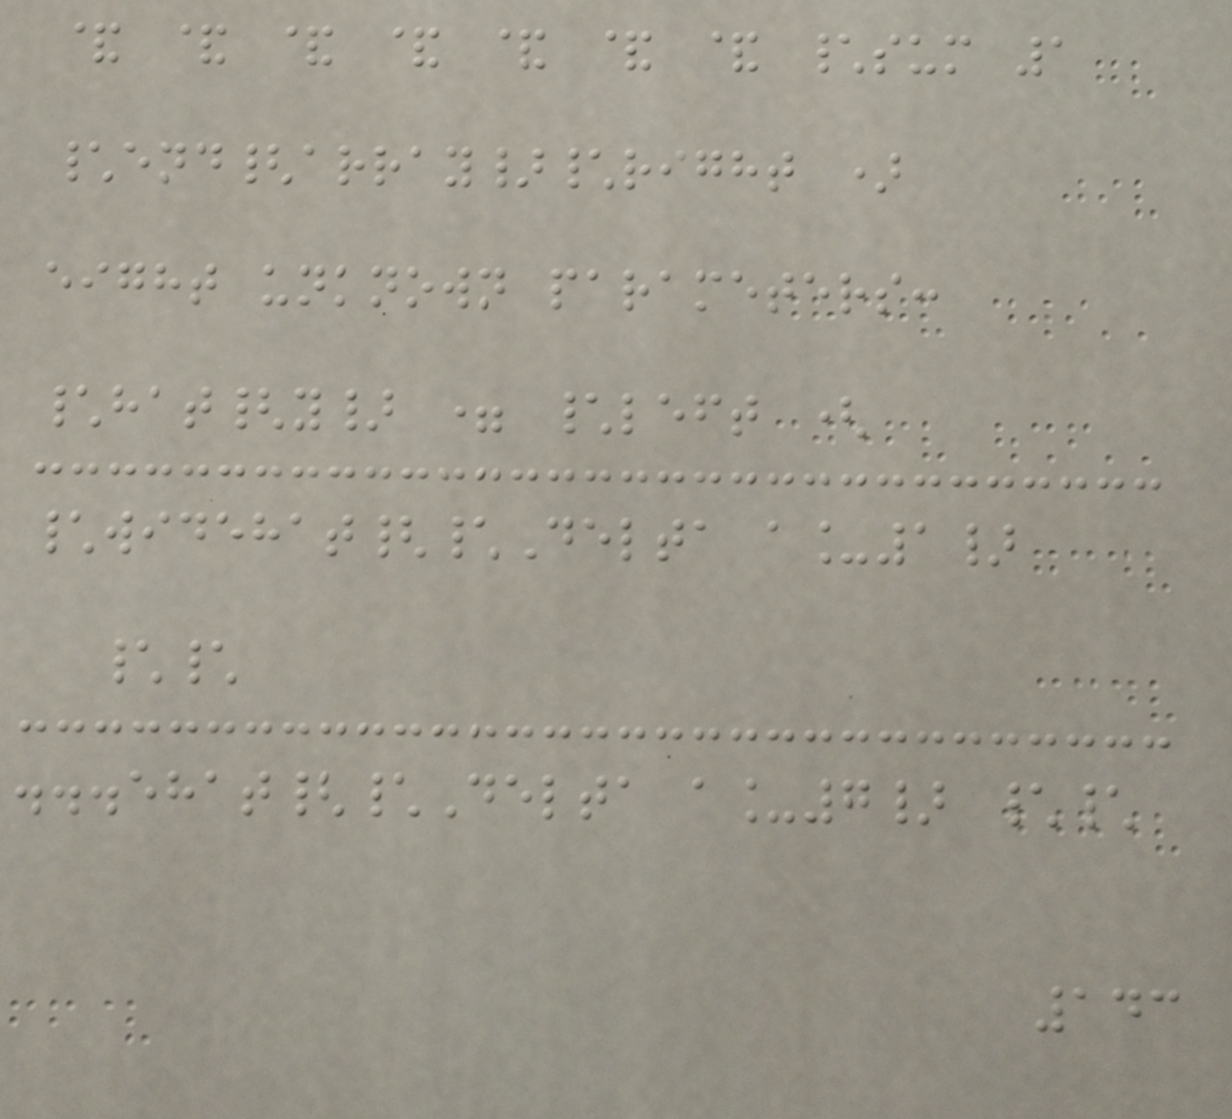& & & & & & & \sum 1
\end{array}\right )
eight unknown parameters:
\hat{y} = \left (
\widehat{\Delta a_1}
\\
...ehat{\Delta a_7} \\
143
